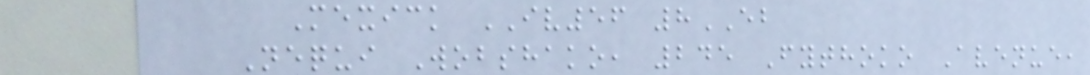Mexick IV56 8EB
Nequi Wobshako, 245 Fythoko Avenue,
